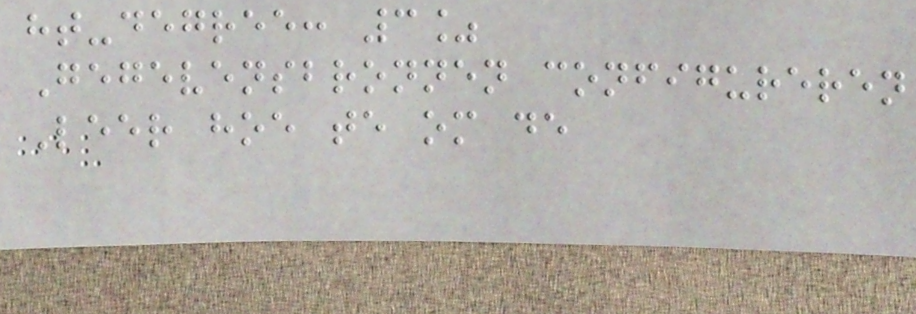ht-degree: 3%
Gegevensbronnen configureren
Leer hoe te om de
